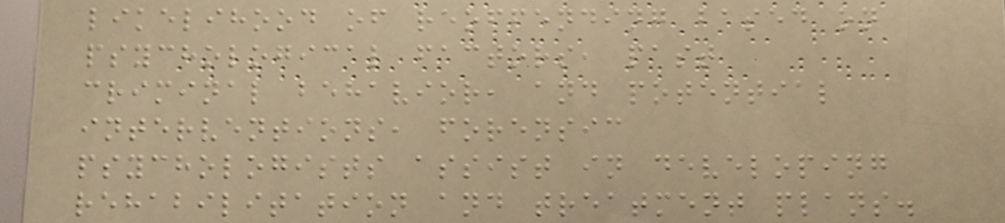likelihood of reoffending based on
psychological factors, past
criminal behavior, and potential
interventions, forensic
psychologists assist in developing
rehabilitation and treatment plans.
